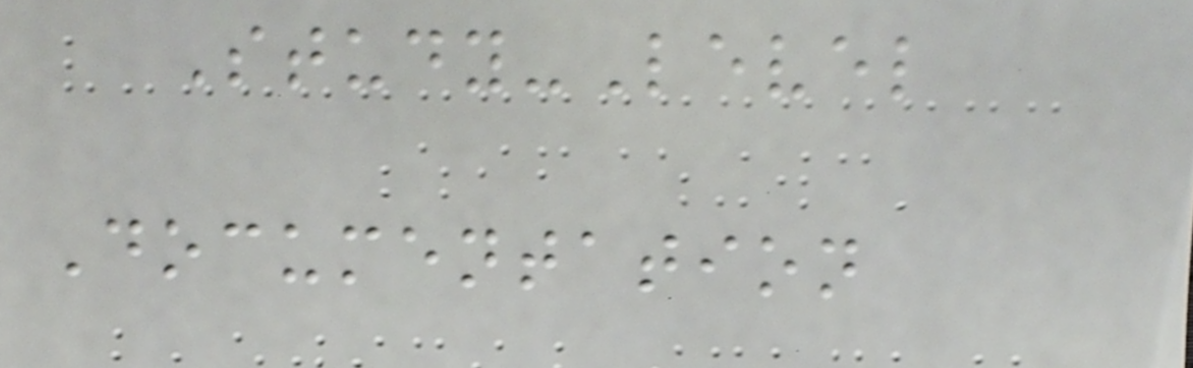Study-Level
Documentation
